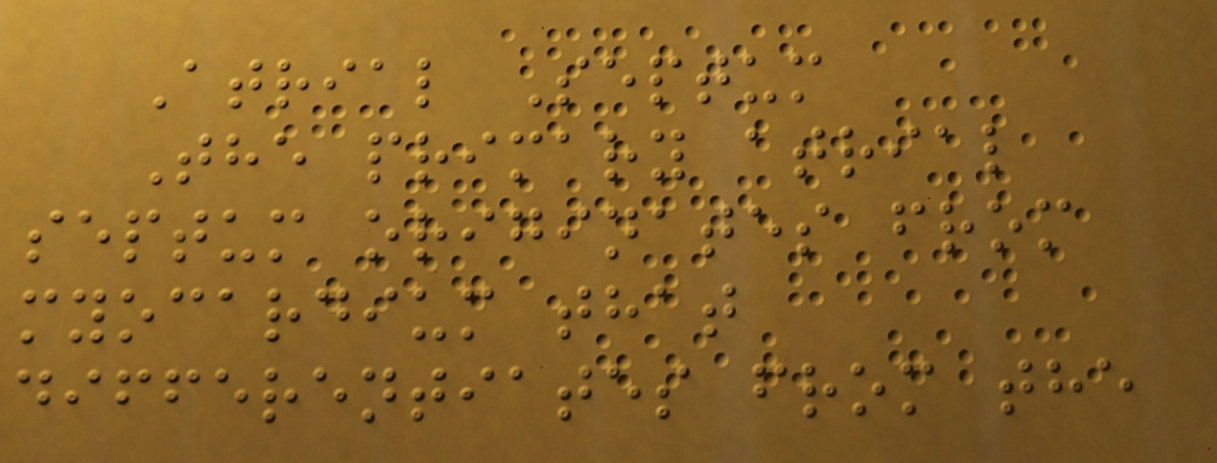Atrial Septum
The primary atrial
septum originates from
myocardium that
differentiates from the
